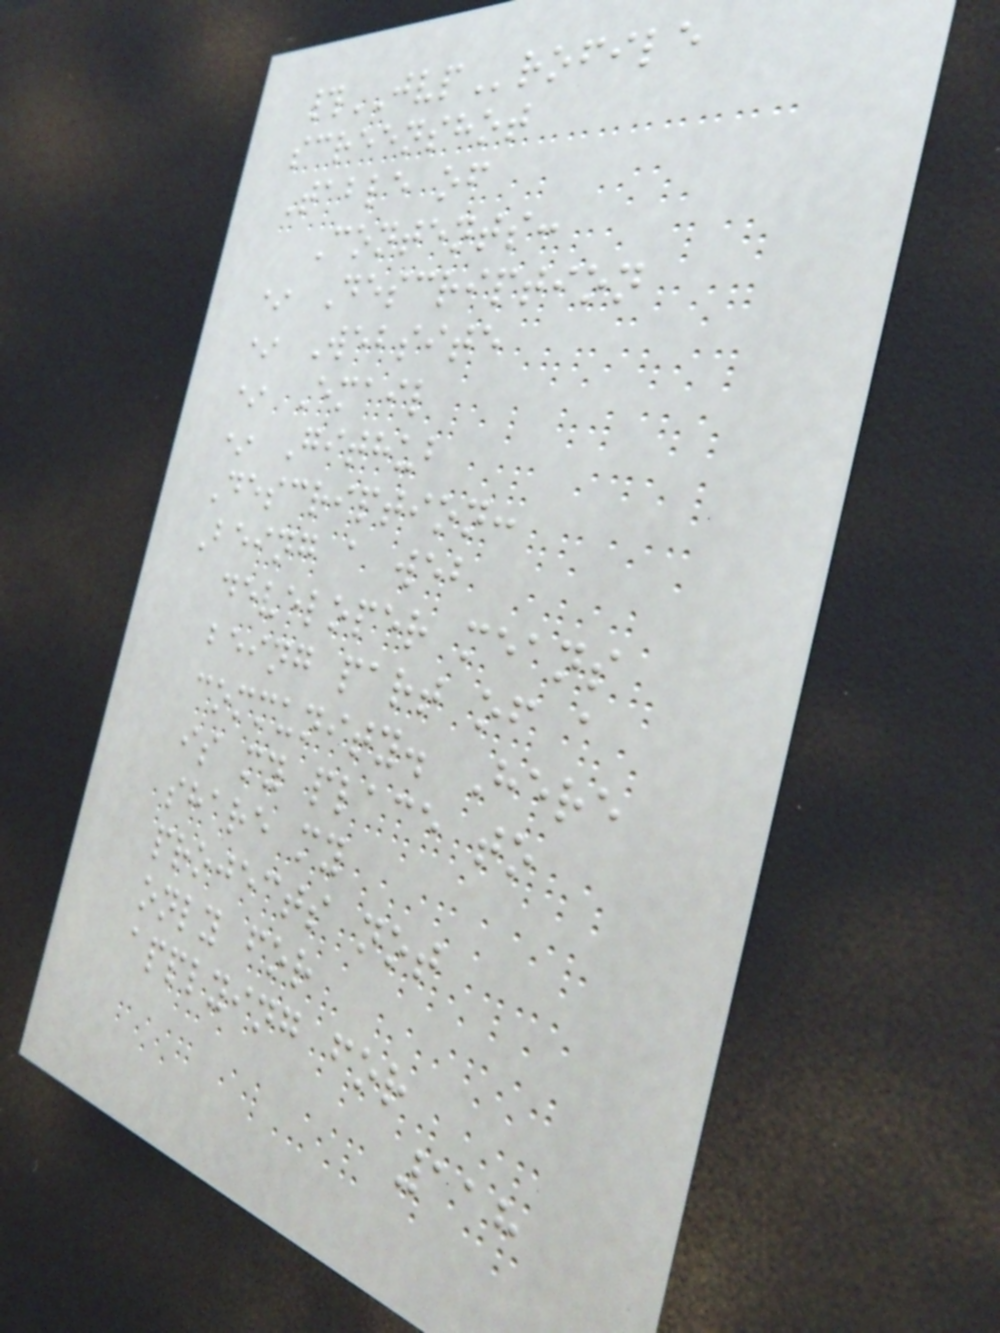#JVProfile
screenshot
Table of
Contents:
* Description
* Website
* Email
* Github
Description:
Being a web
developer means
being part of a
community. Here
is my place to
share my
projects not
only for
applying for
118
